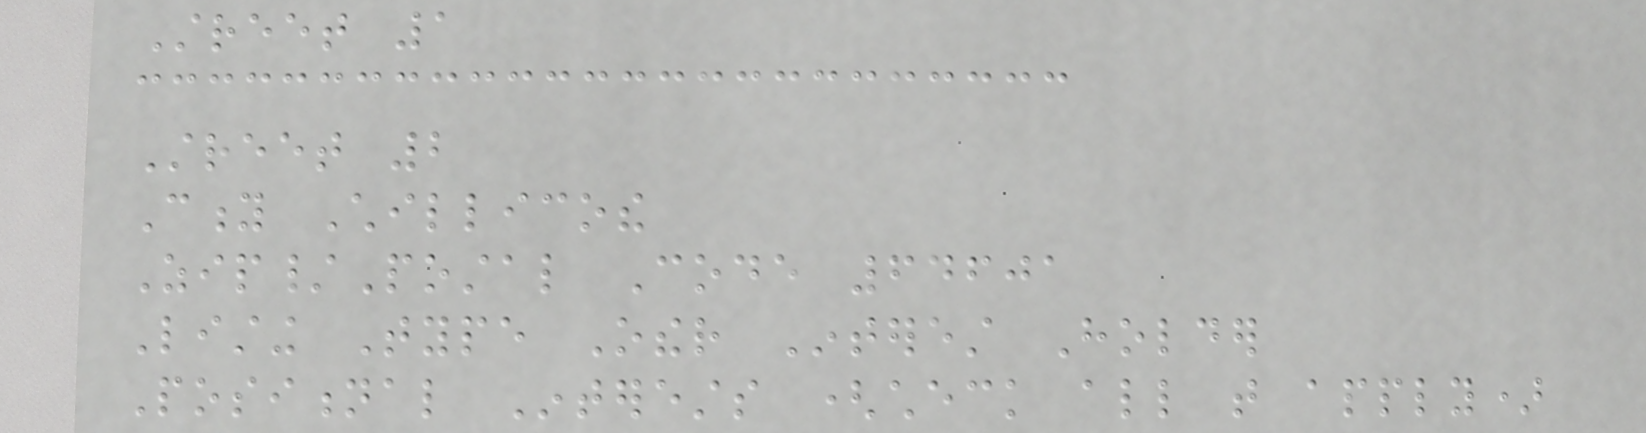Street 1
Street 2
City Chillicothe
Zip/Postal Code 64601
Listing Type Other Interest Holder
Positional Interests (check all that apply)
